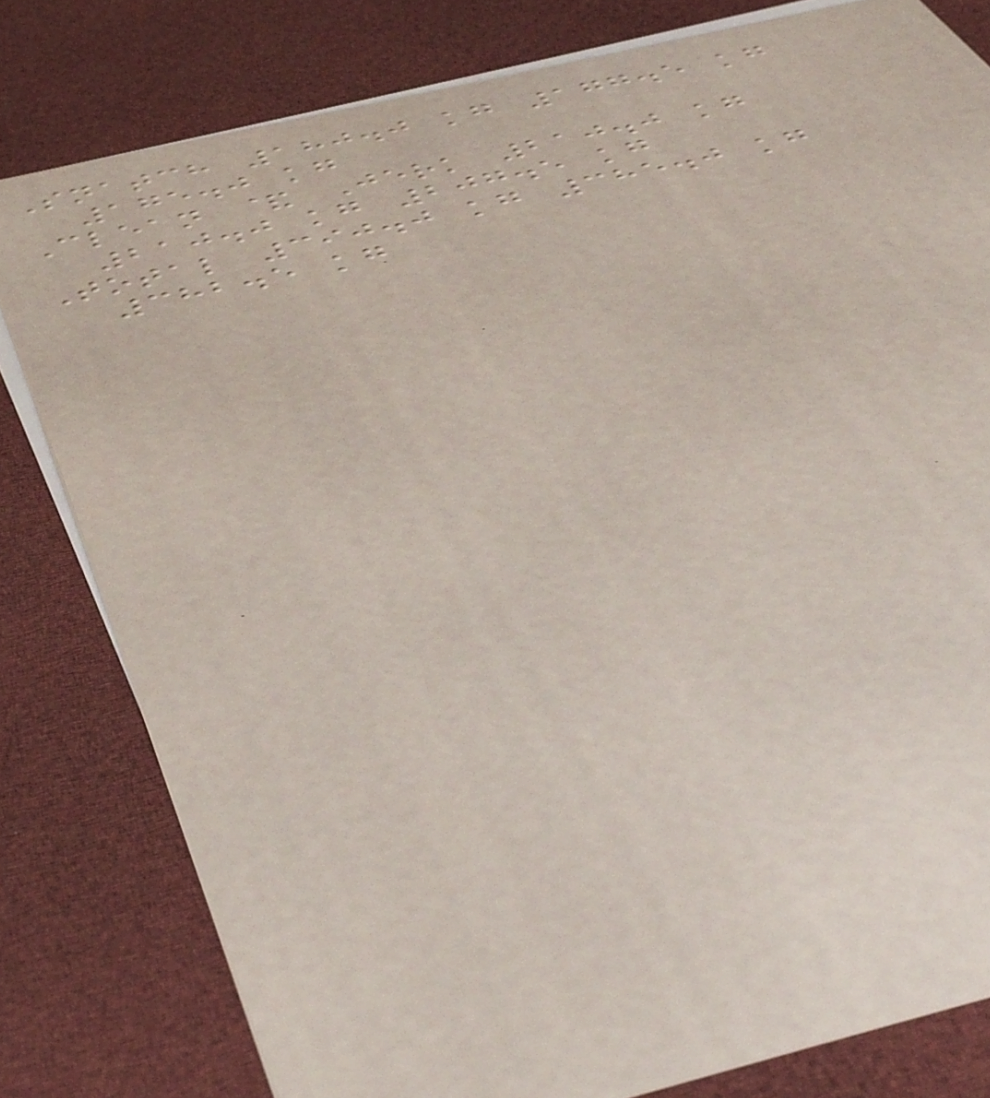Snatch 180.0 kg 177.5 kg
175.0 kg
Clean & Jerk 210.0 kg
210.0 kg 207.5 kg
Total 390.0 kg 385.0 kg
382.5 kg
